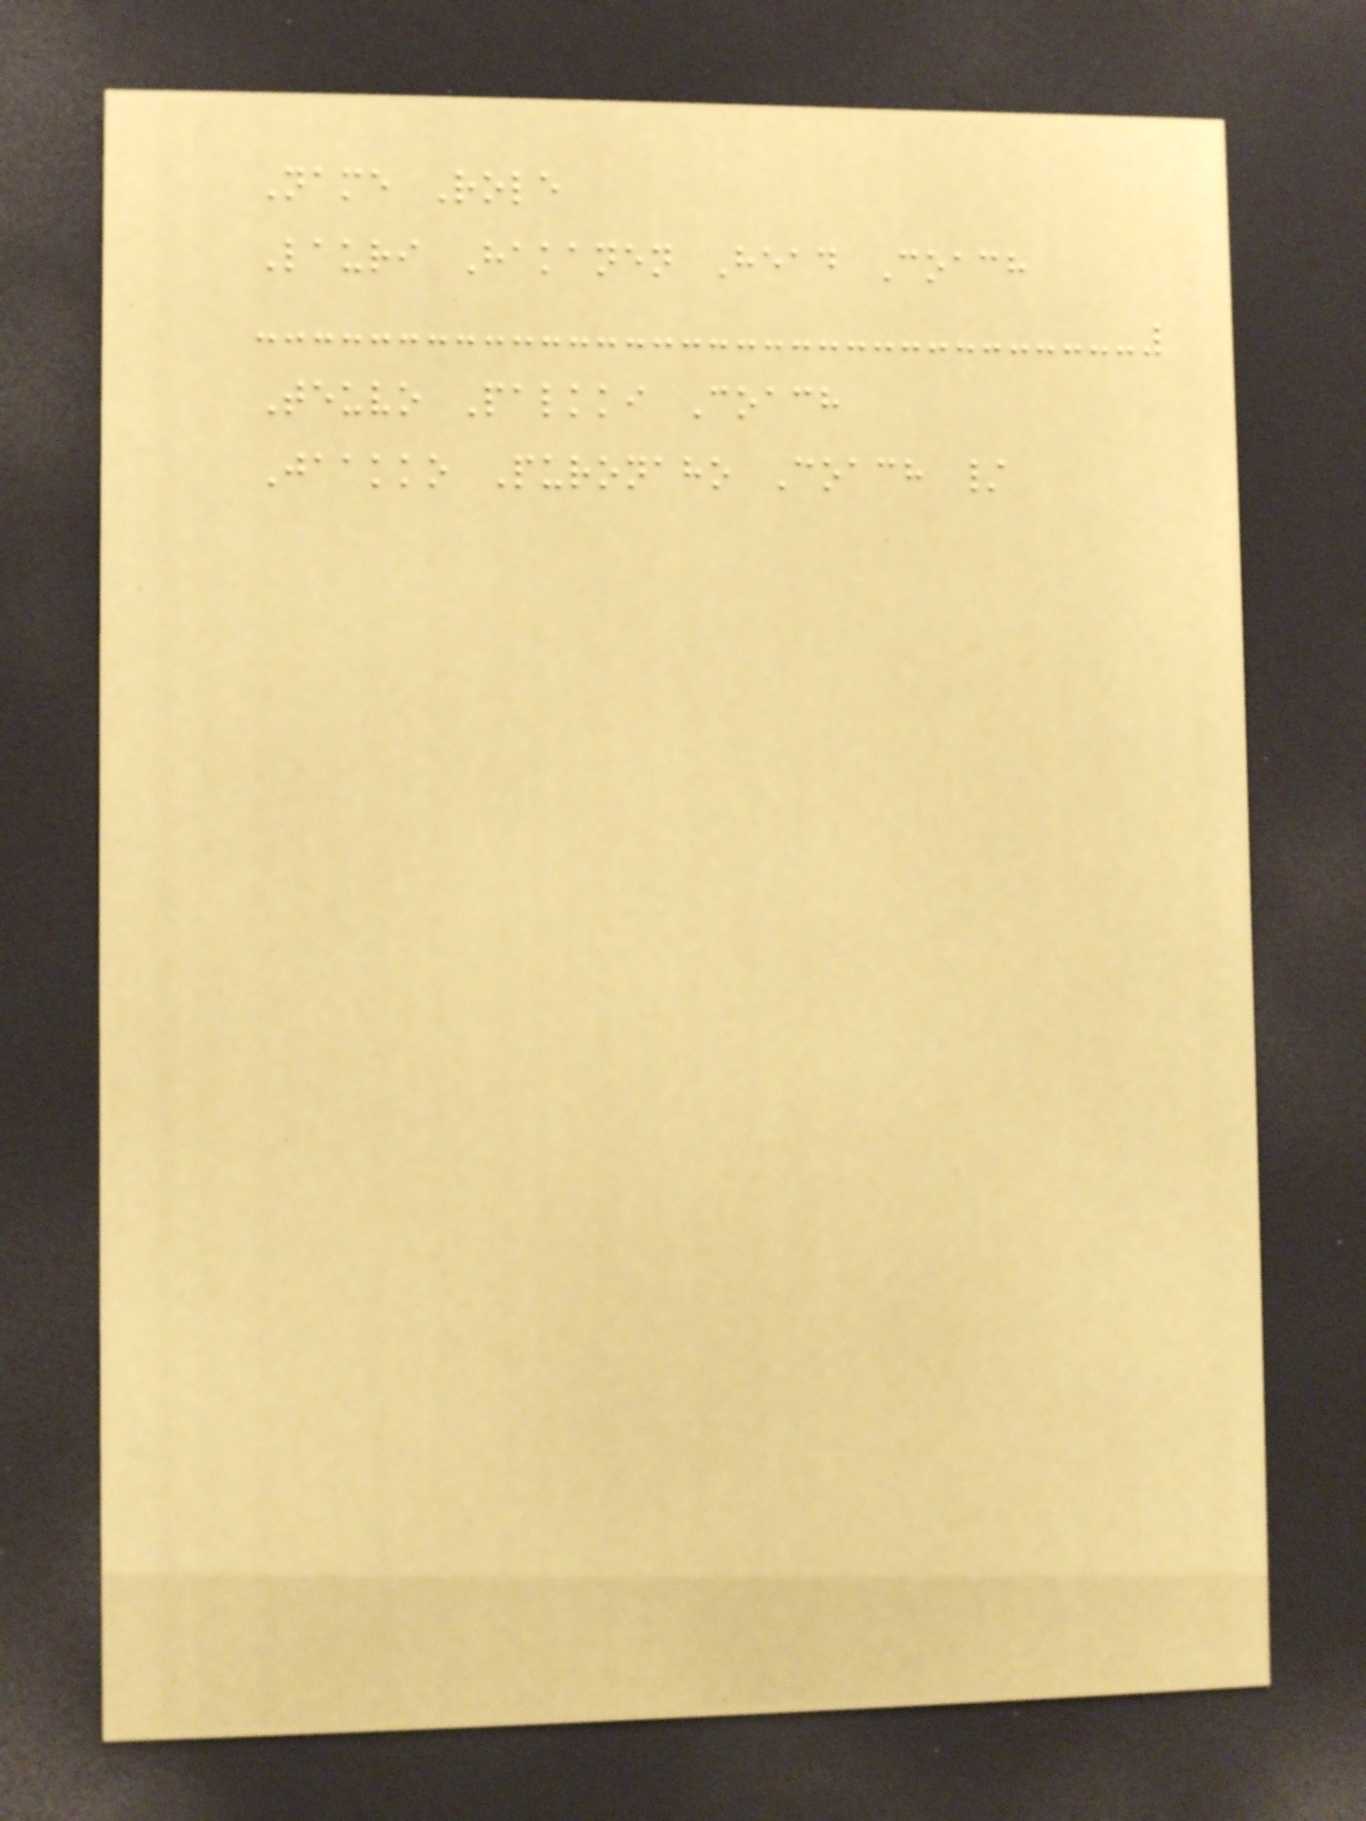Name Role
Lauri Hakanen Head Coach
Teuvo Palkki Coach
Jaakko Puronaho Coach /
